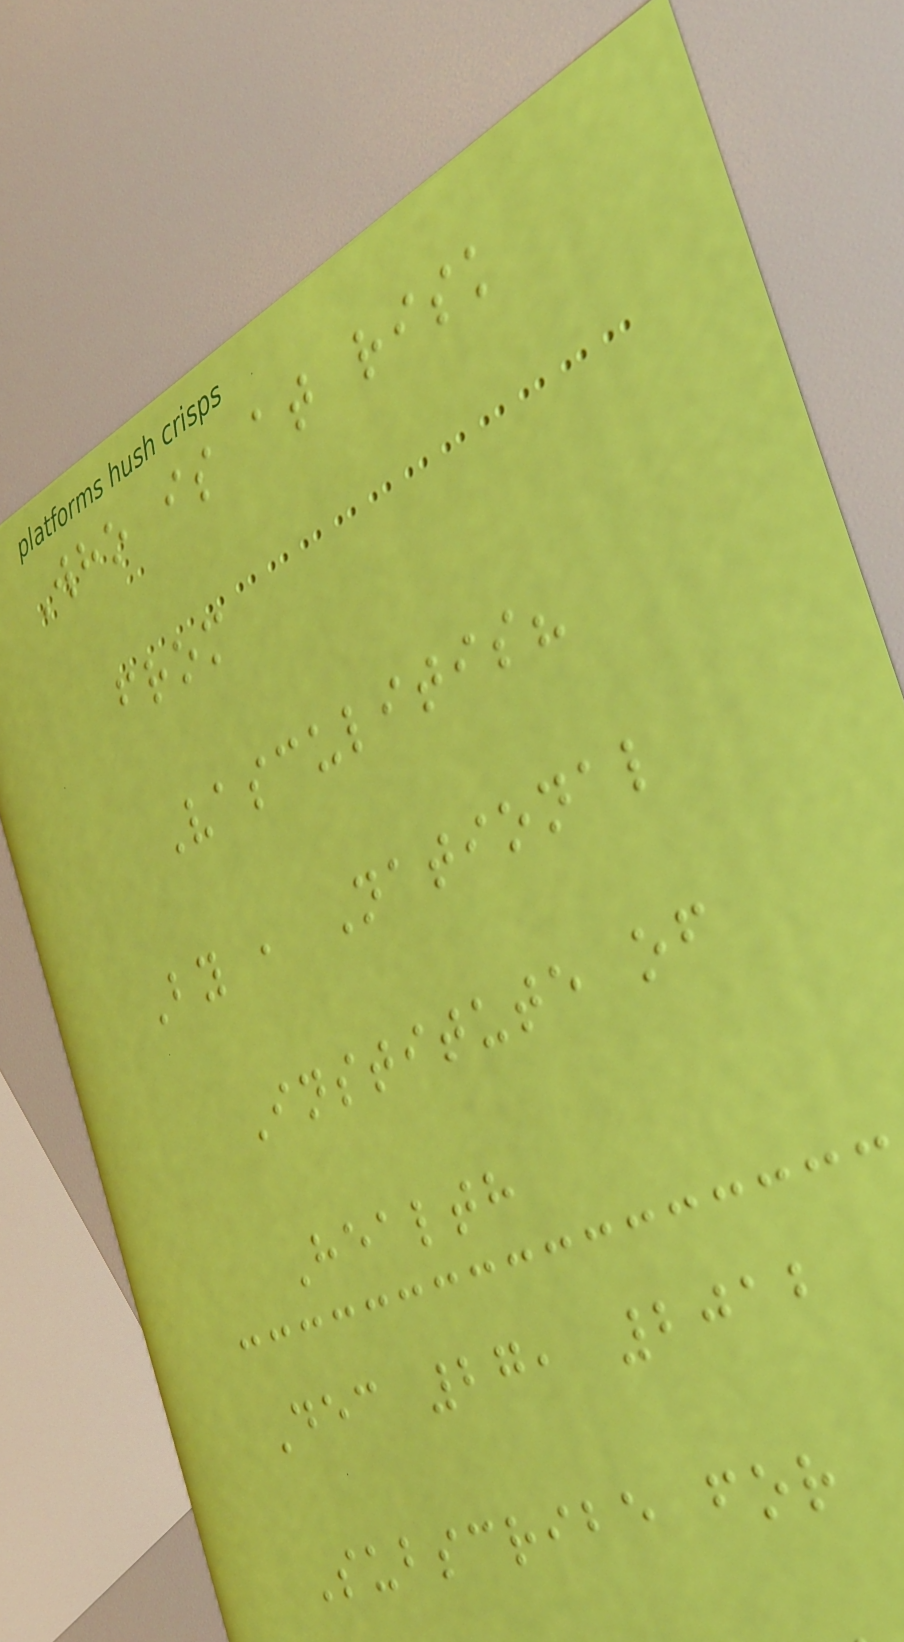Who is at risk
from
Vasculitis?
By , National
Institute of
Health
Dec 27, 2012
Subscribe for
